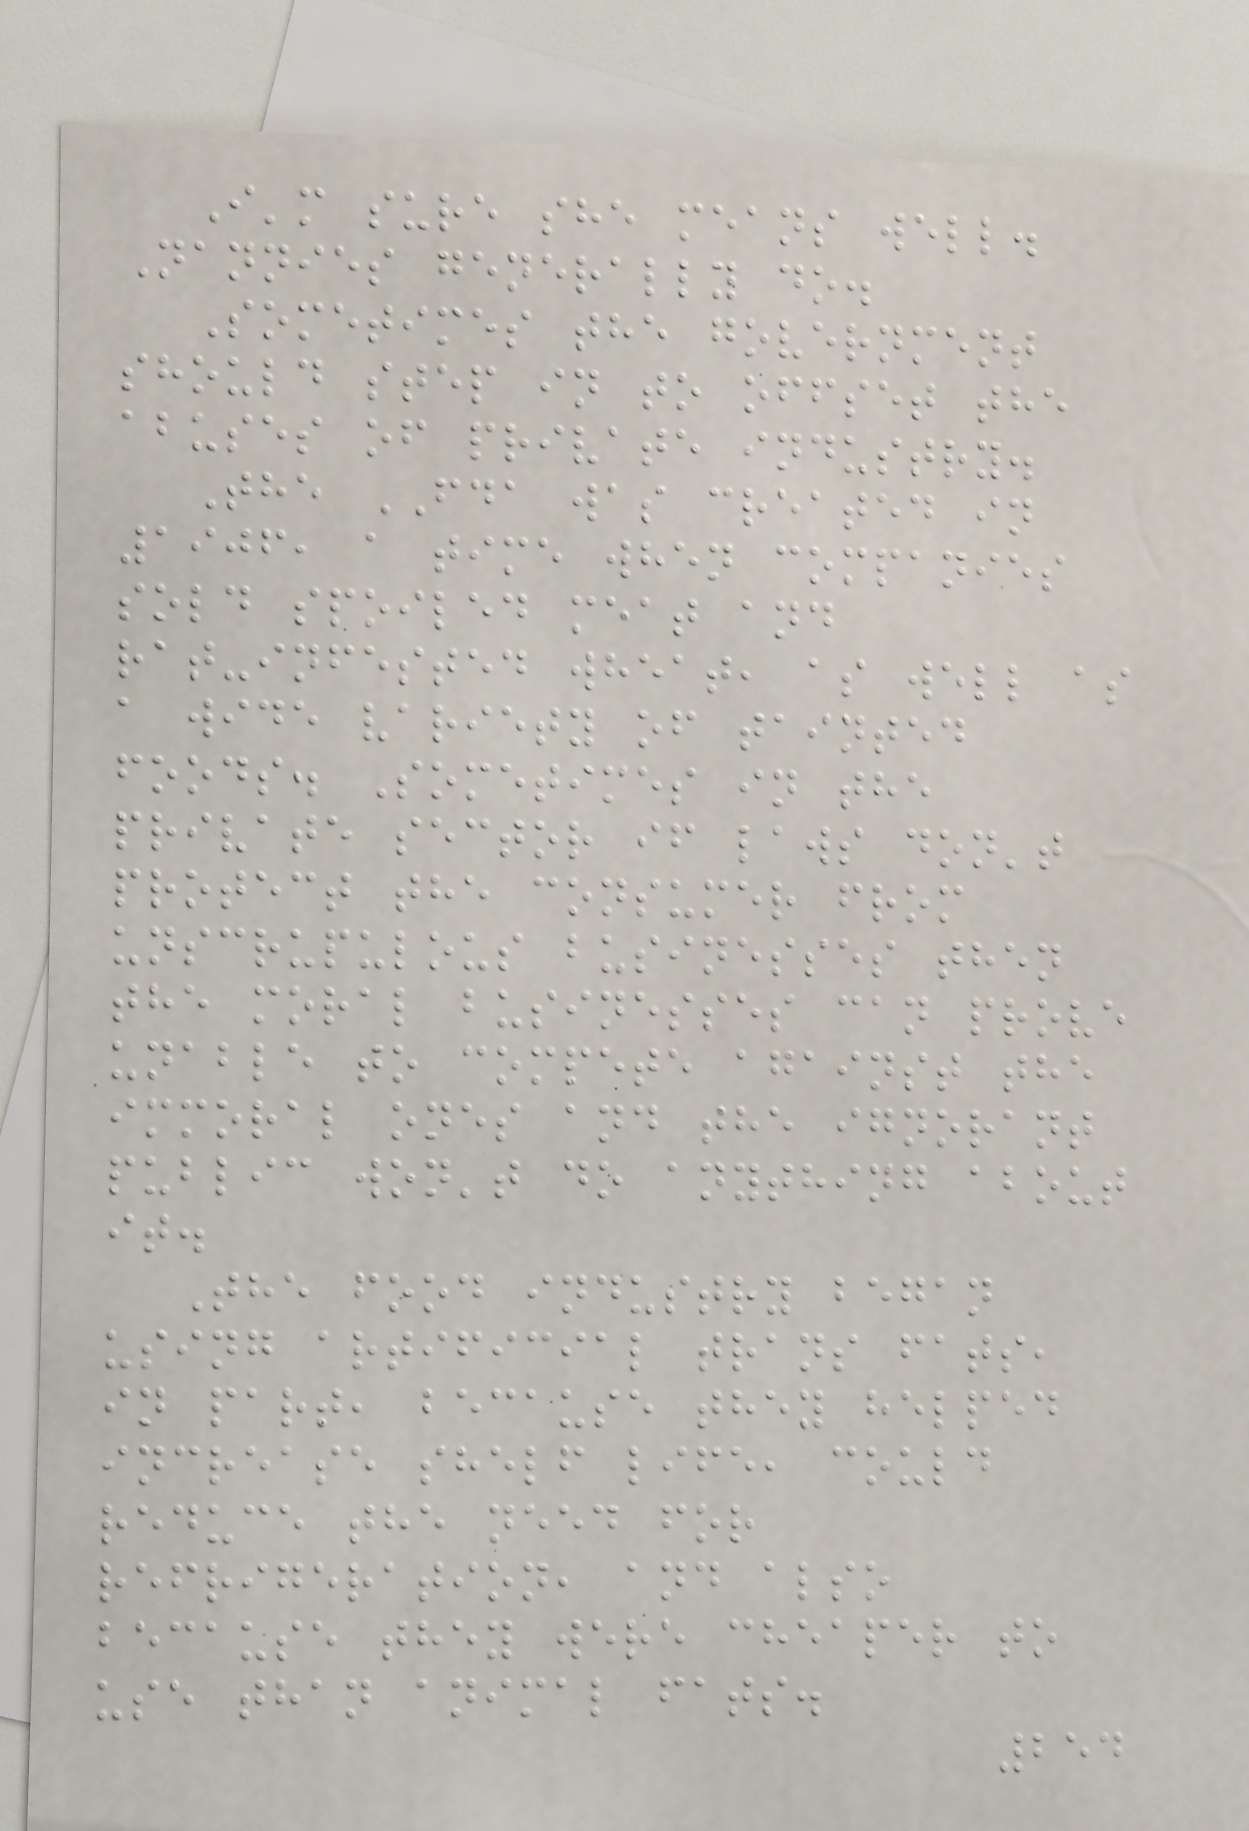I'm sure she means well.
Nannies generally do.
Sometimes the government
should step in to offset the
abuses of private industry.
The FDA was created in
1906, a time when companies
sold spoiled meat and
rat-infested wheat, as well as
a wide variety of tainted
foods. Sometimes in the
private sector if laws don't
protect the consumer from
unscrupulous businesses then
the moral businesses can prove
unable to compete against the
immoral ones and the ignorant
public won't do anything about
it.
The food industry began
using artificial trans fats,
in part, because they helped
increase shelf life, could
reduce the need for
refrigeration, and also
because they were cheaper to
use than animal fats.
254
